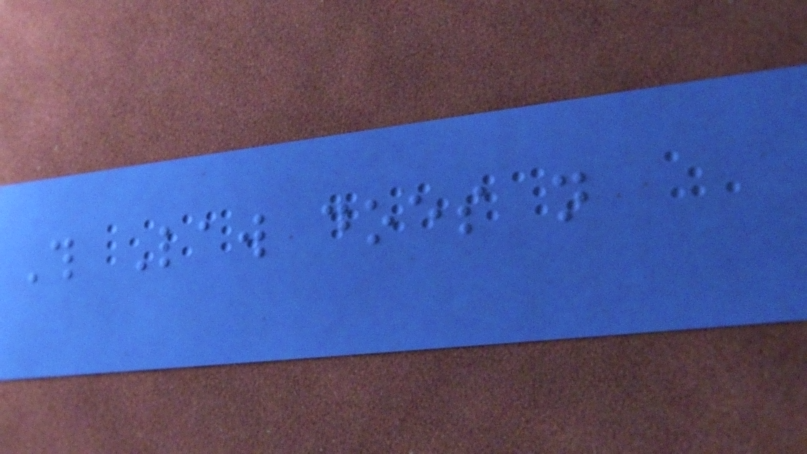This Law does not
